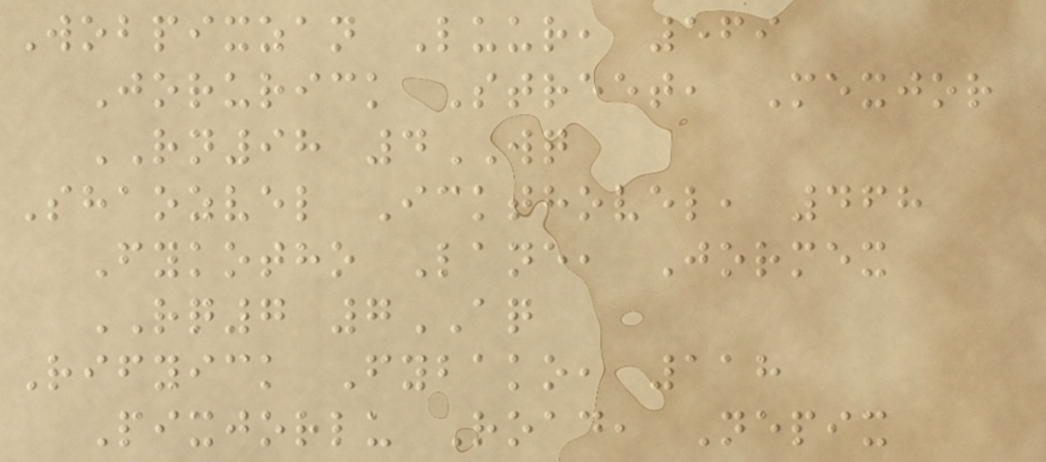Wobpixzan Luur, 569
Jorurick Street, Mexjor
RN98 4WQ
Shaozvel Ickthovel, 468
Fykotho Lane, Jormex
RQ7 7AQ
Rifyick Fybako, 118
Pixjorlu Road, Nepix
